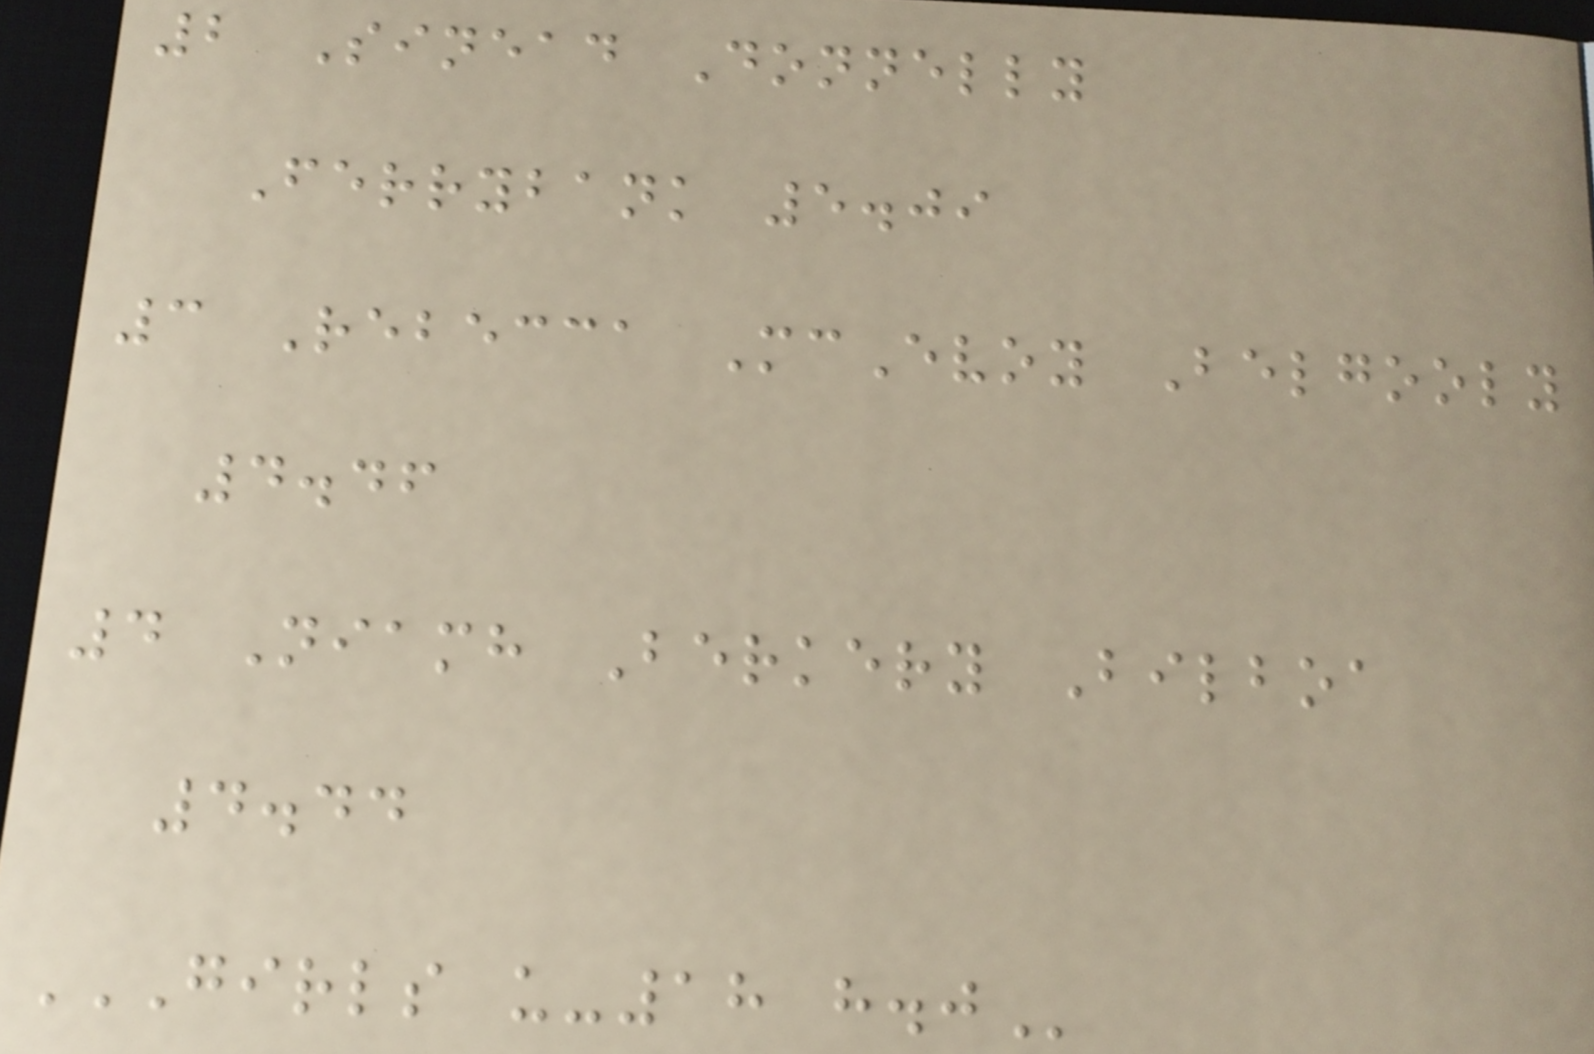2 Sinead Donnelly
Ferrybank 5.09
3 Rebecca McEvoy Belgooly
4.46
4 Niamh Berkery Bilboa
4.44
GIRLS U-18 H.J
